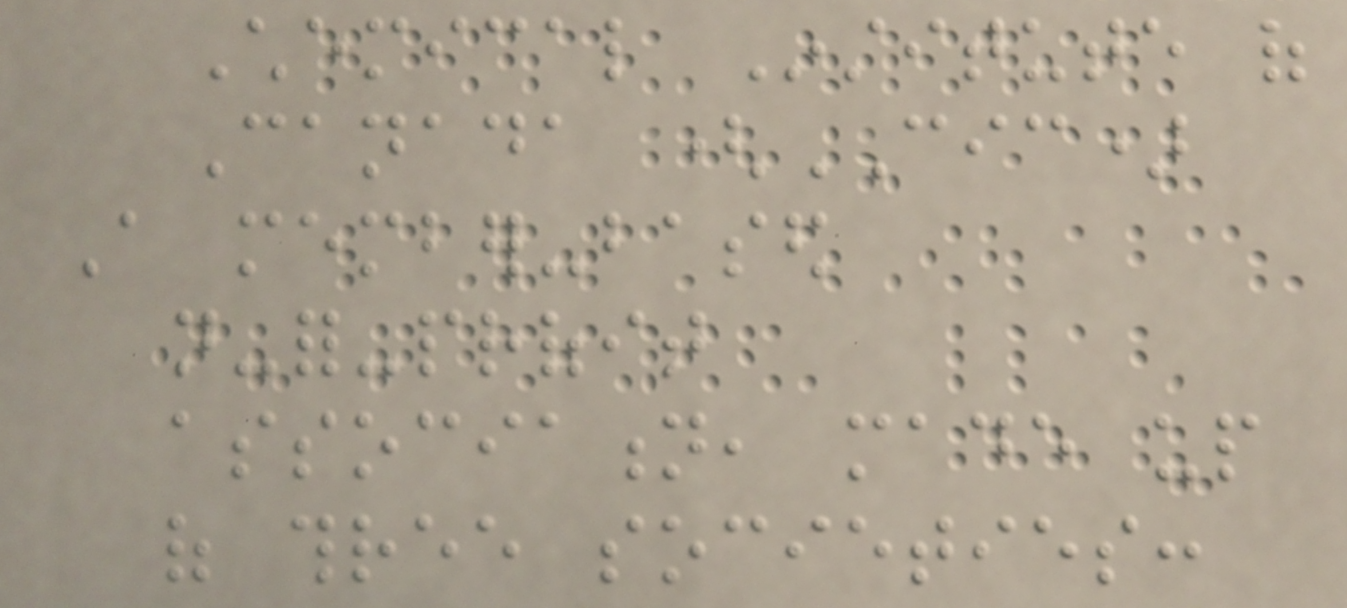Chemical Institute of
Canada (CIC)
A member-based
not-for-profit
association, made up
of three societies:
